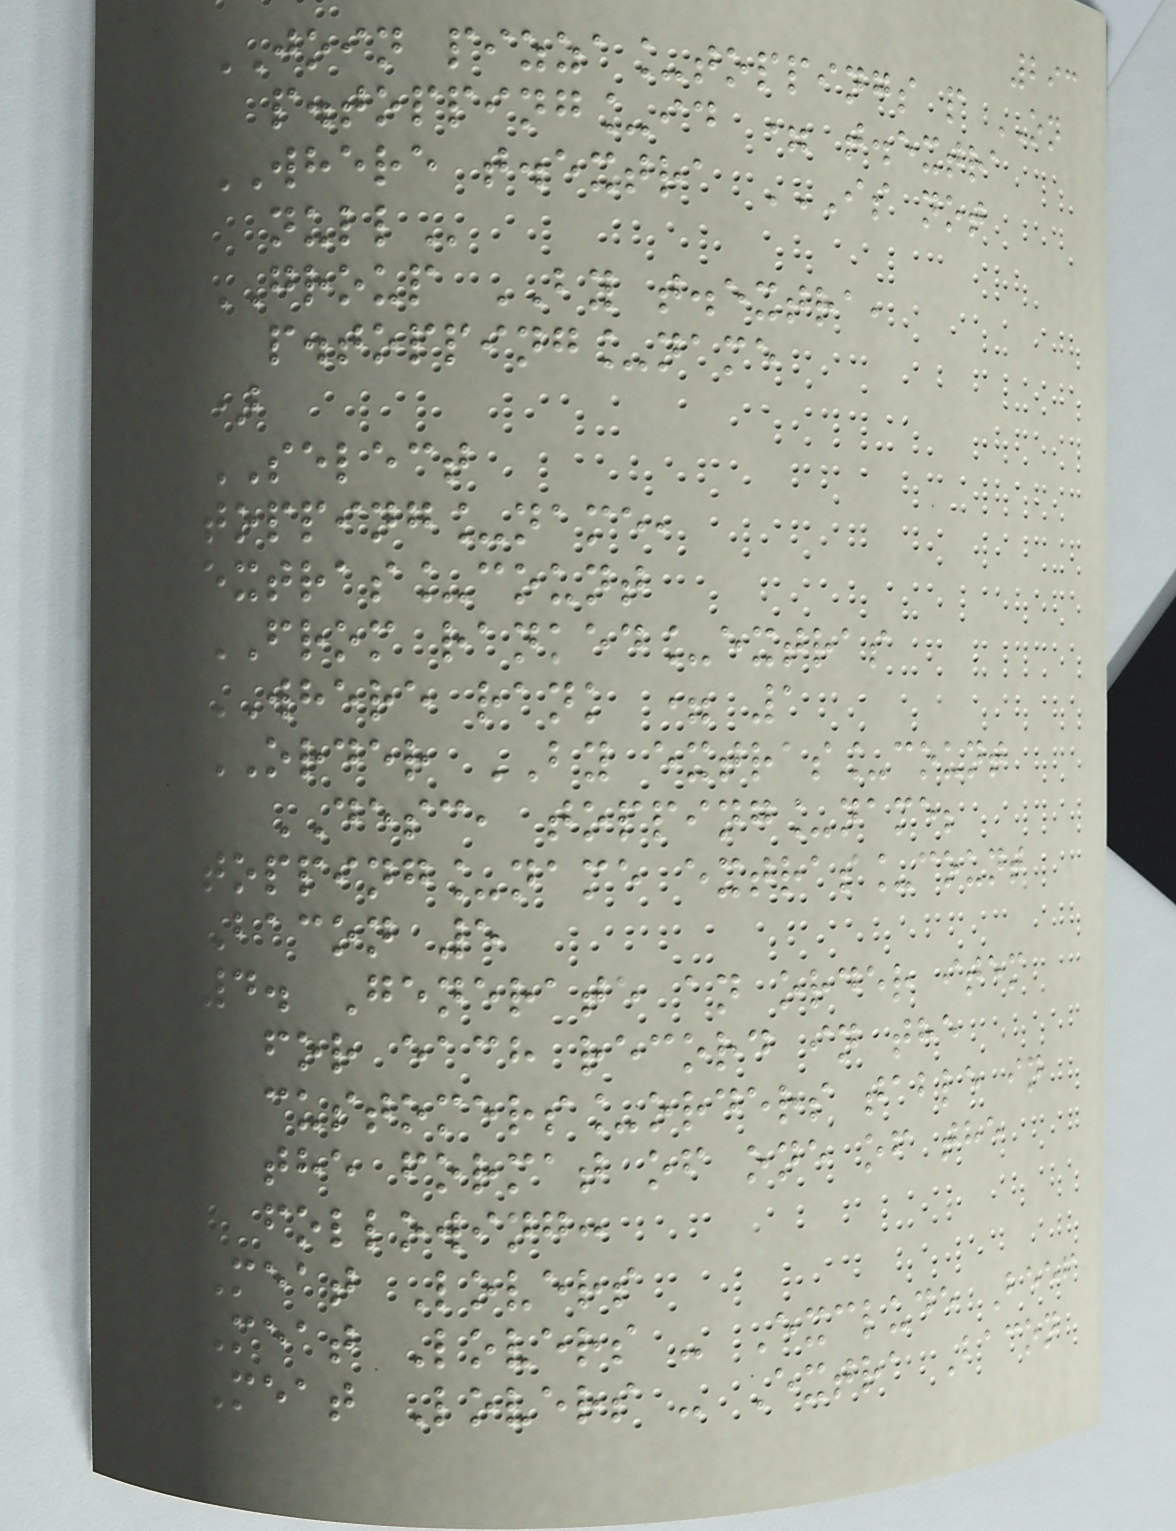293
JOIN pizza_toppings p ON
p.topping_id = t.extra
WHERE t.extra IS NOT
NULL
GROUP BY t.extra,
p.topping_name
)
SELECT
topping_name,
extras_count
FROM ranked_extras
WHERE rank = 1
ORDER BY extras_count
DESC, topping_name;
topping_name extras_count
Bacon 5
4. Generate an order item
for each record in the
customers_orders table in
the format of one of the
following:
Meat Lovers
Meat Lovers - Exclude Beef
Meat Lovers - Extra Bacon
